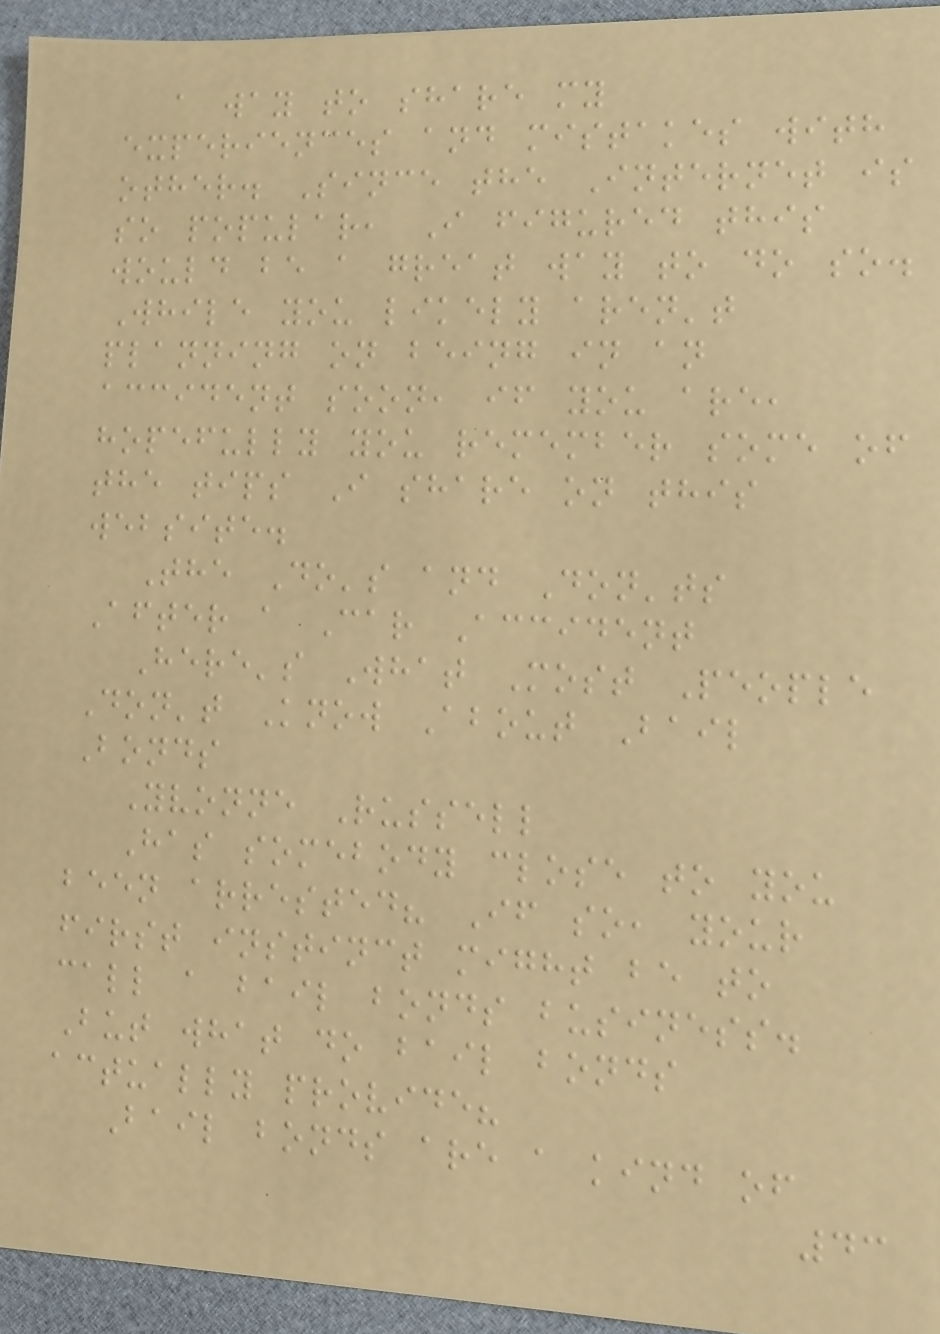a way to share my
experiences and mistakes with
other. Since the Internet is
so popular, I figured this
would be a great way to do so.
While you likely aren't
planning on being in an
accident soon, if you are,
hopefully you remember some of
the tips I share on this
website.
The Do's and Don'ts
After a Car Accident
Here's What Most People
Don't Know About Bail
Bonds
Yvonne Russell
Has somebody close to you
been arrested? If so, your
first instinct might be to
call a bail bonds business.
But what do bail bonds
actually provide?
Bail bonds are a kind of
43
